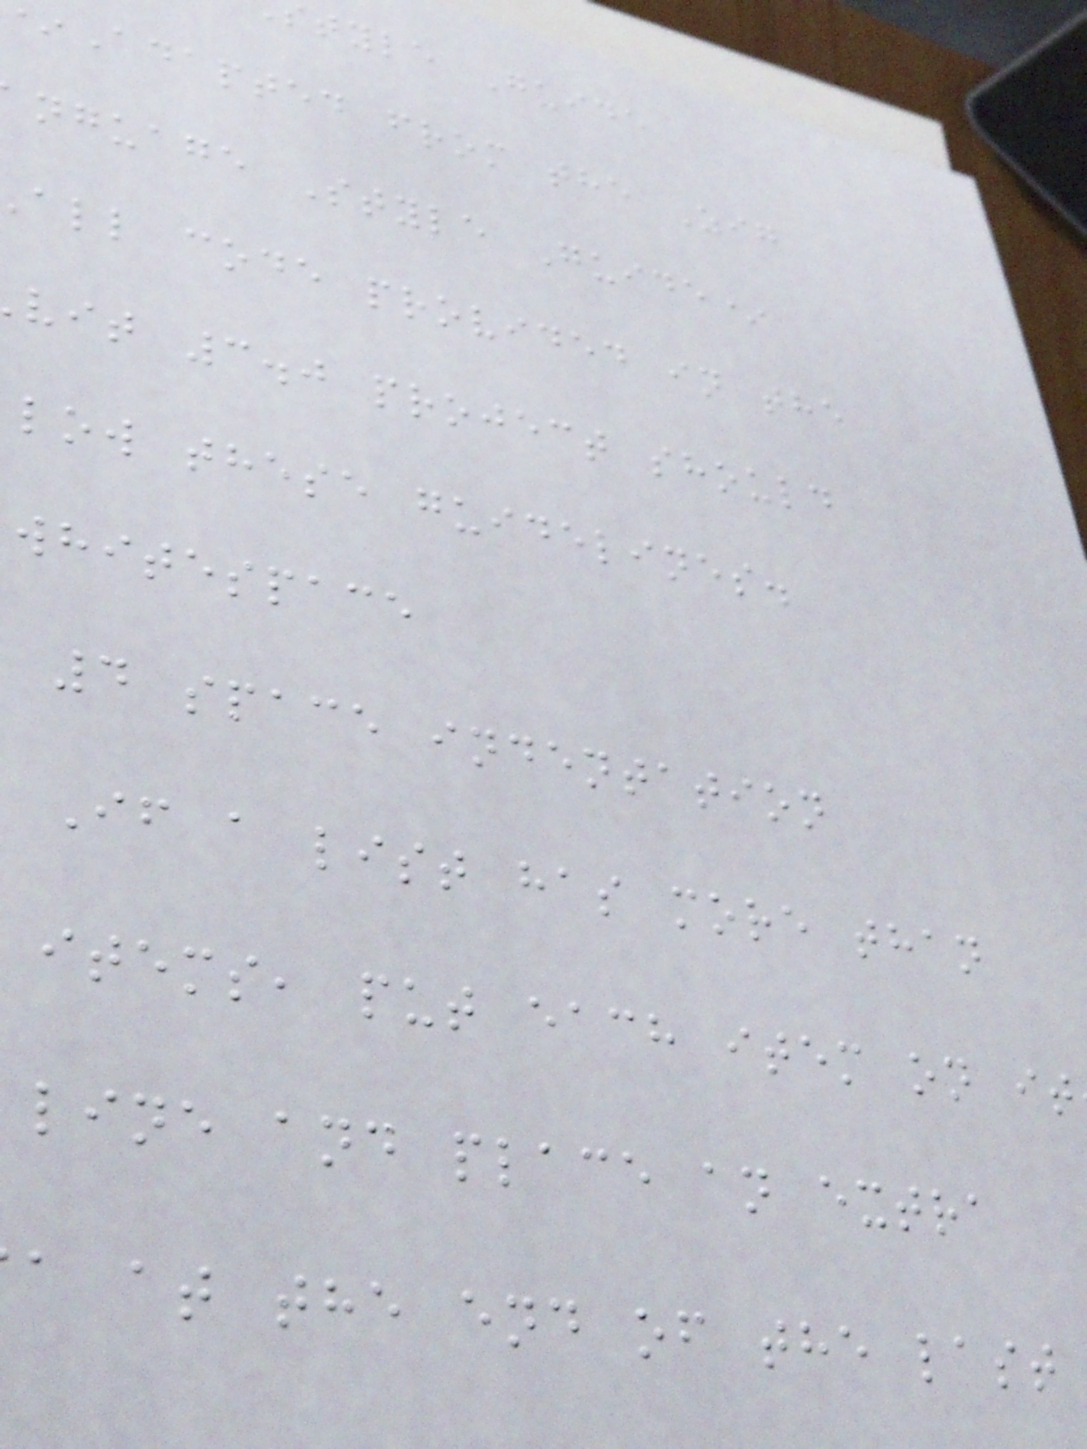tyle Guide
Adapted from the Zig
nguage Style Guide*
all code provided in the
vit 3.0 project should
low these guidelines.
whitespace
4 space indentation
If a list has more than
items, put each item on it
line and place an extra
a at the end of the last
